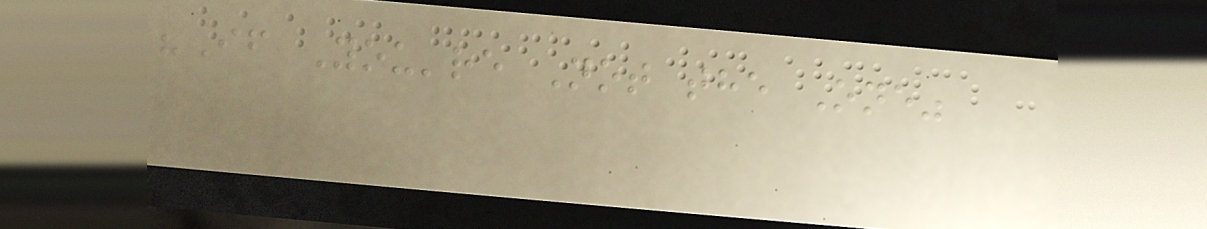"If You're Not the One"
